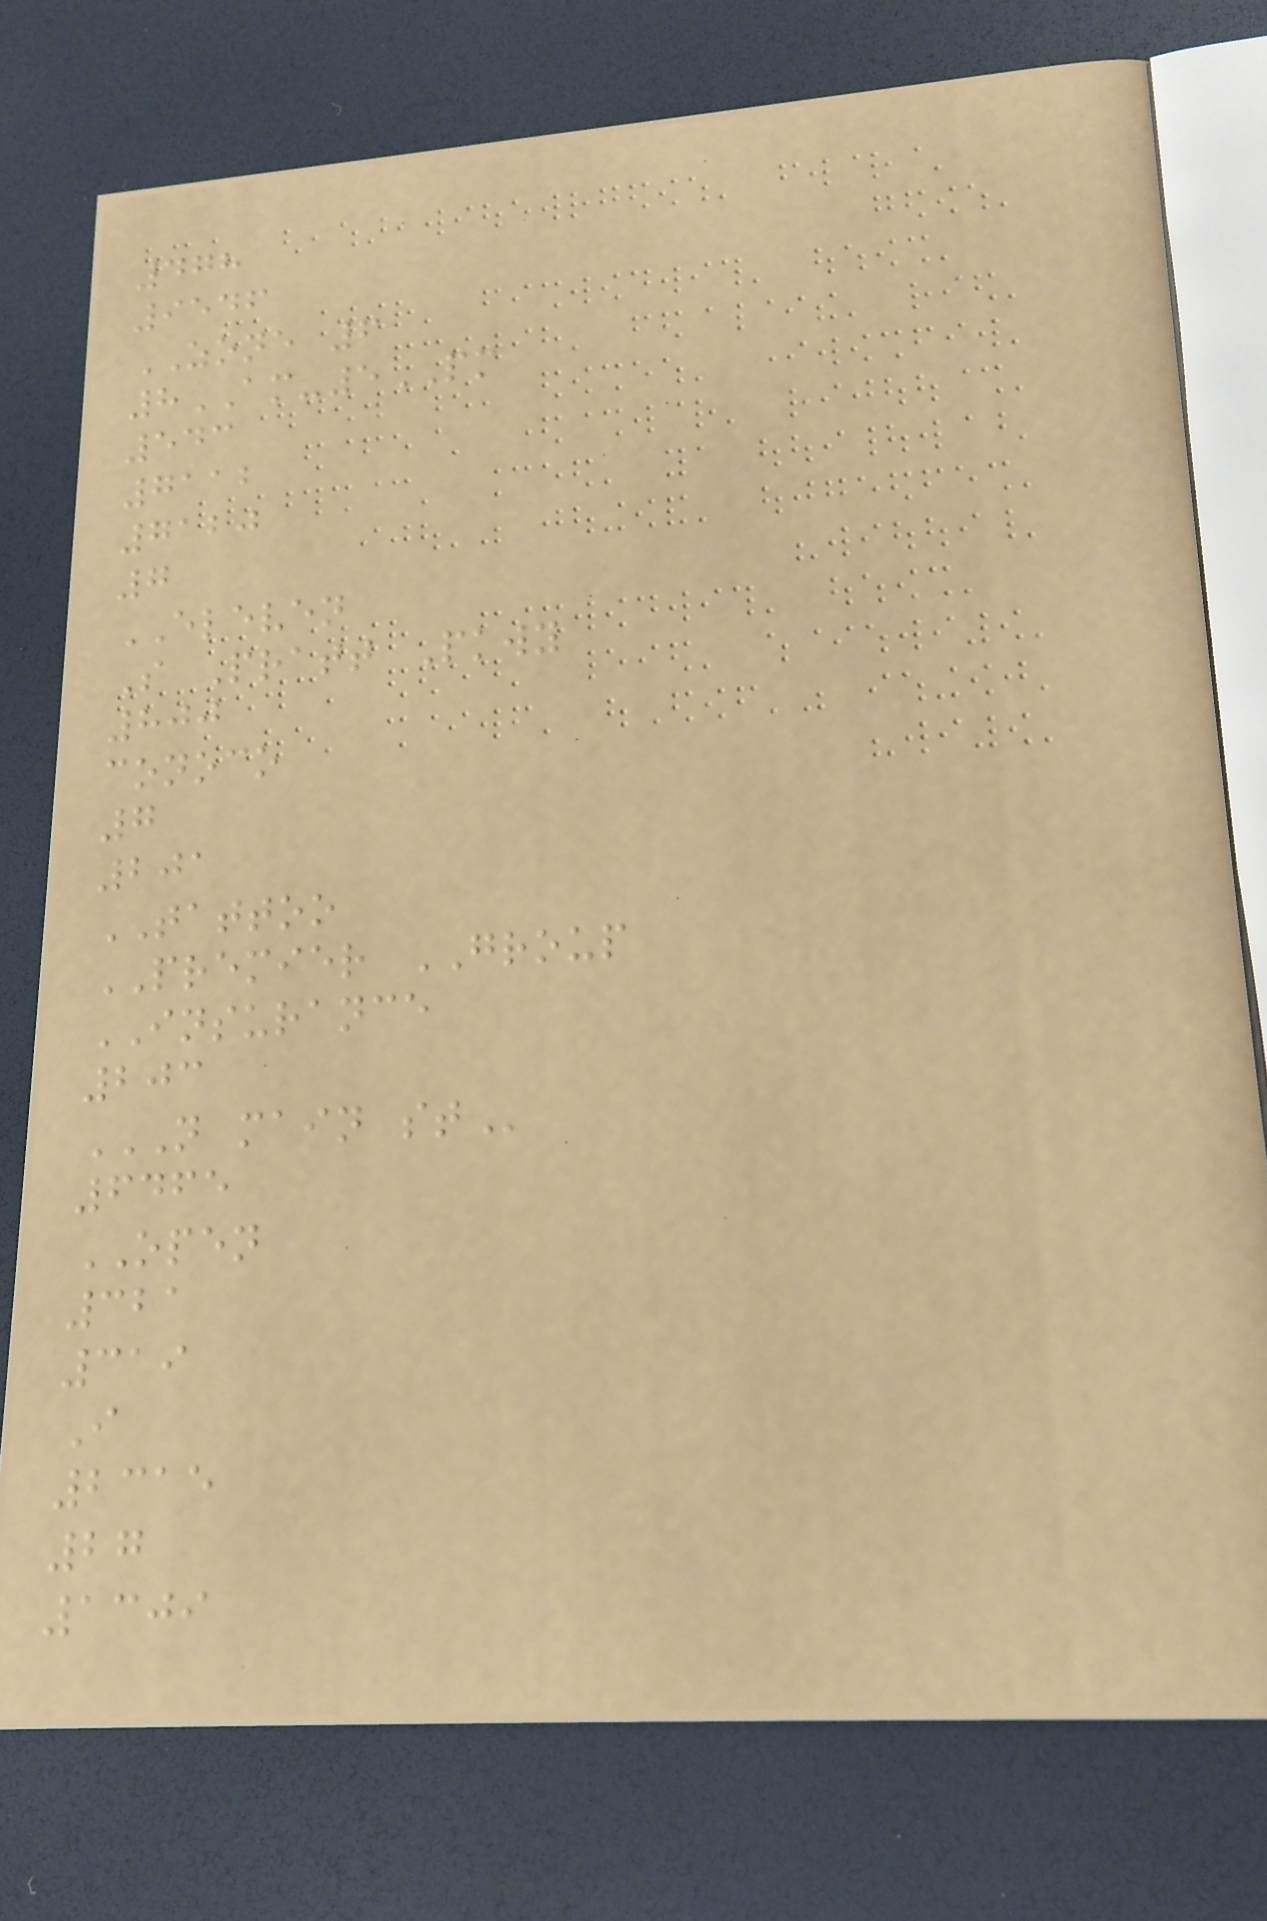478
9546
ZONE 6
8AM-5PM
543
7112
7120
7
ELEVEN
S Pratt Pkwy
800
conoco
7
201
TATTOO
PREMIER GROUP
INSURANCE
203
N MAIN ST
6465
OPEN
321
319
I
2315
27
1309
